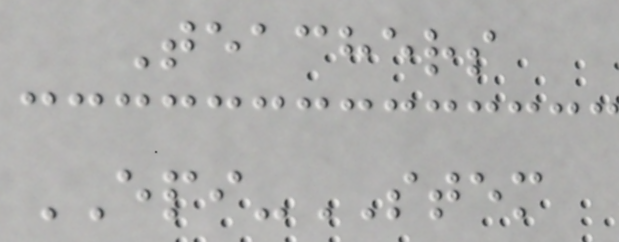Teachers
EPI-STEM
